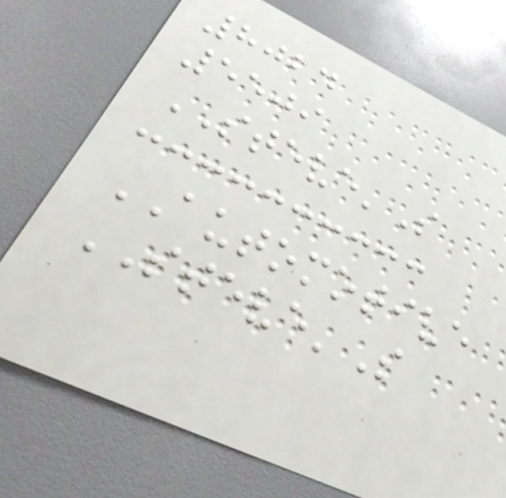8024
5509
STEVE'S
AUTOMOTIVE
STEVE'S
